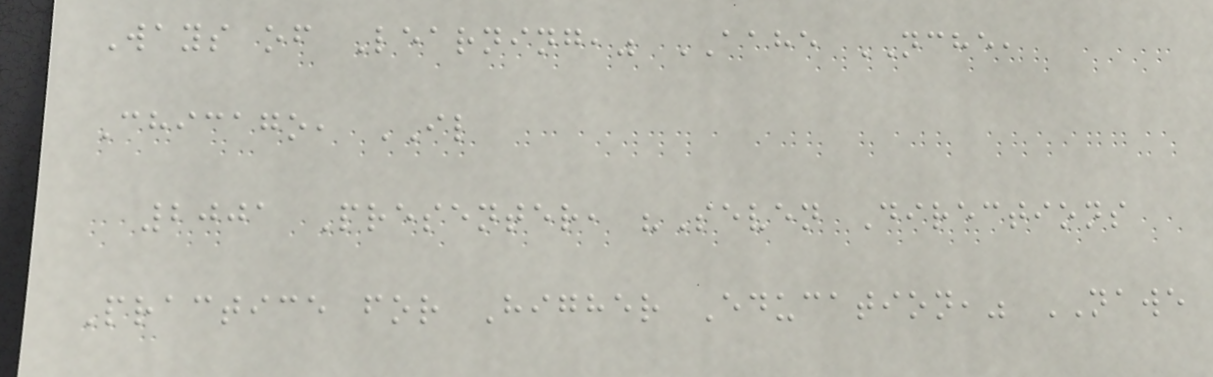Ways of Learning," AAHE NCHE,
Chicago, IL
2001 Presenter, "Seven Directions
Practice for Higher Education," NAWE
